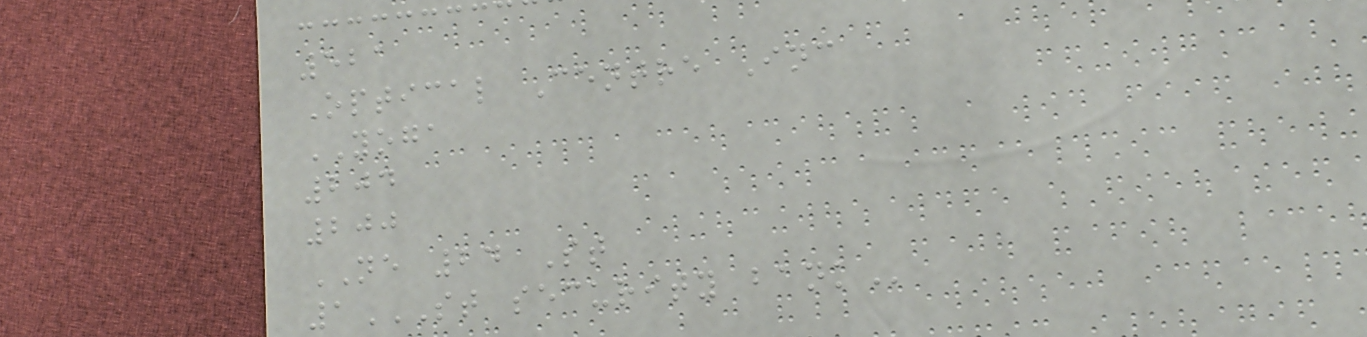521
Optical Centre Inc
YOGA
204
200
NE 24 St
1ST SECURITY BANK
